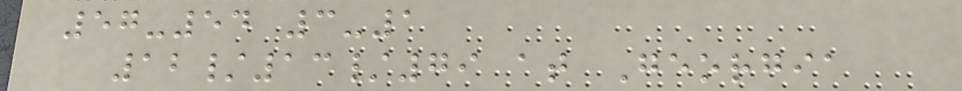57-54 3-1
12/13/79 at Georgia
